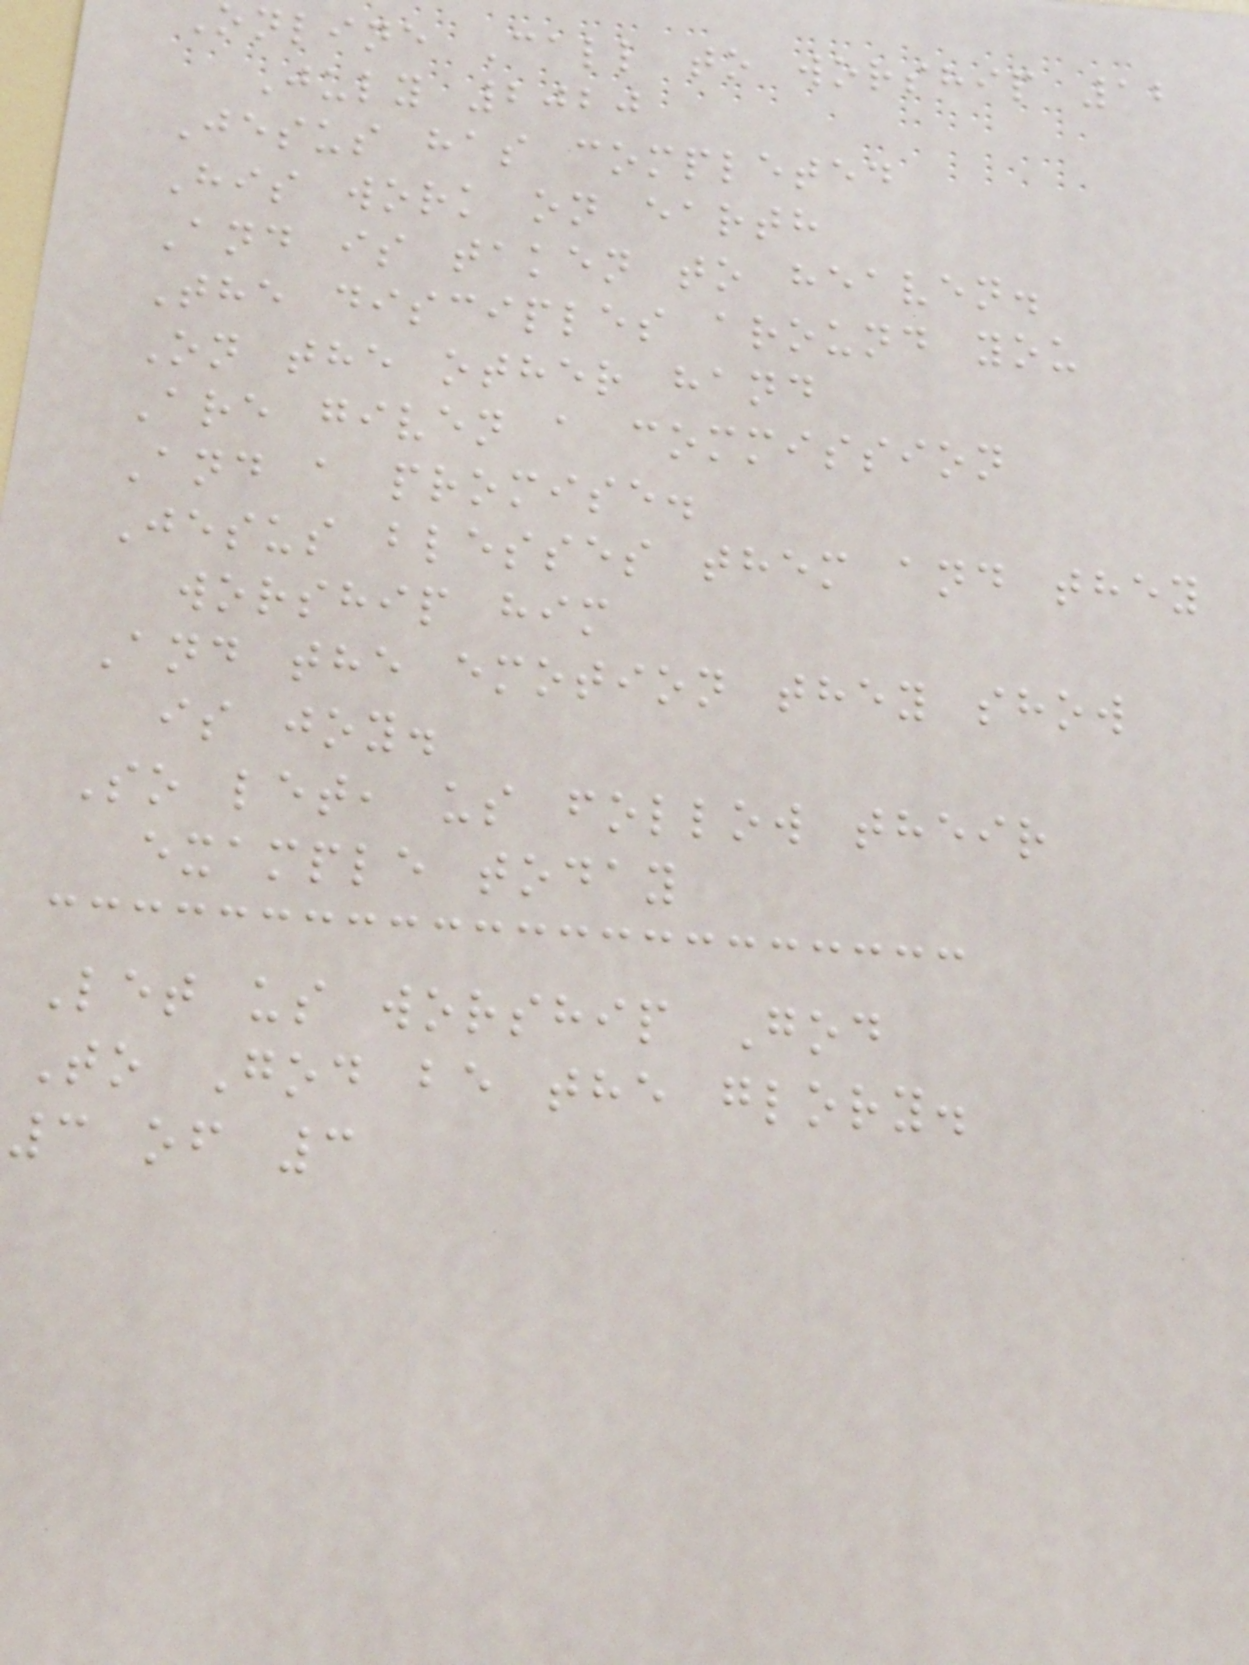online Call to worship 12
July 2020
Jesus has completed
His work on earth
And is taken to heaven.
The disciples around you
On the other hand
Are given a commission
And a promise.
Jesus blesses them and they
worship him
And the emotion they show
is joy.
So let, us follow their
example today
Let us worship God
To God be the glory.
3 of 3
